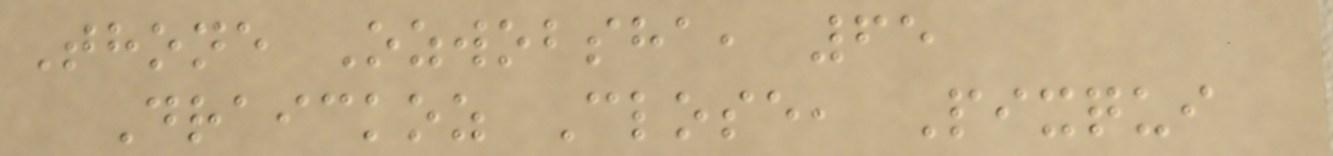Thone Ozwobsha, 65
Draickoz Close, Pixqui
